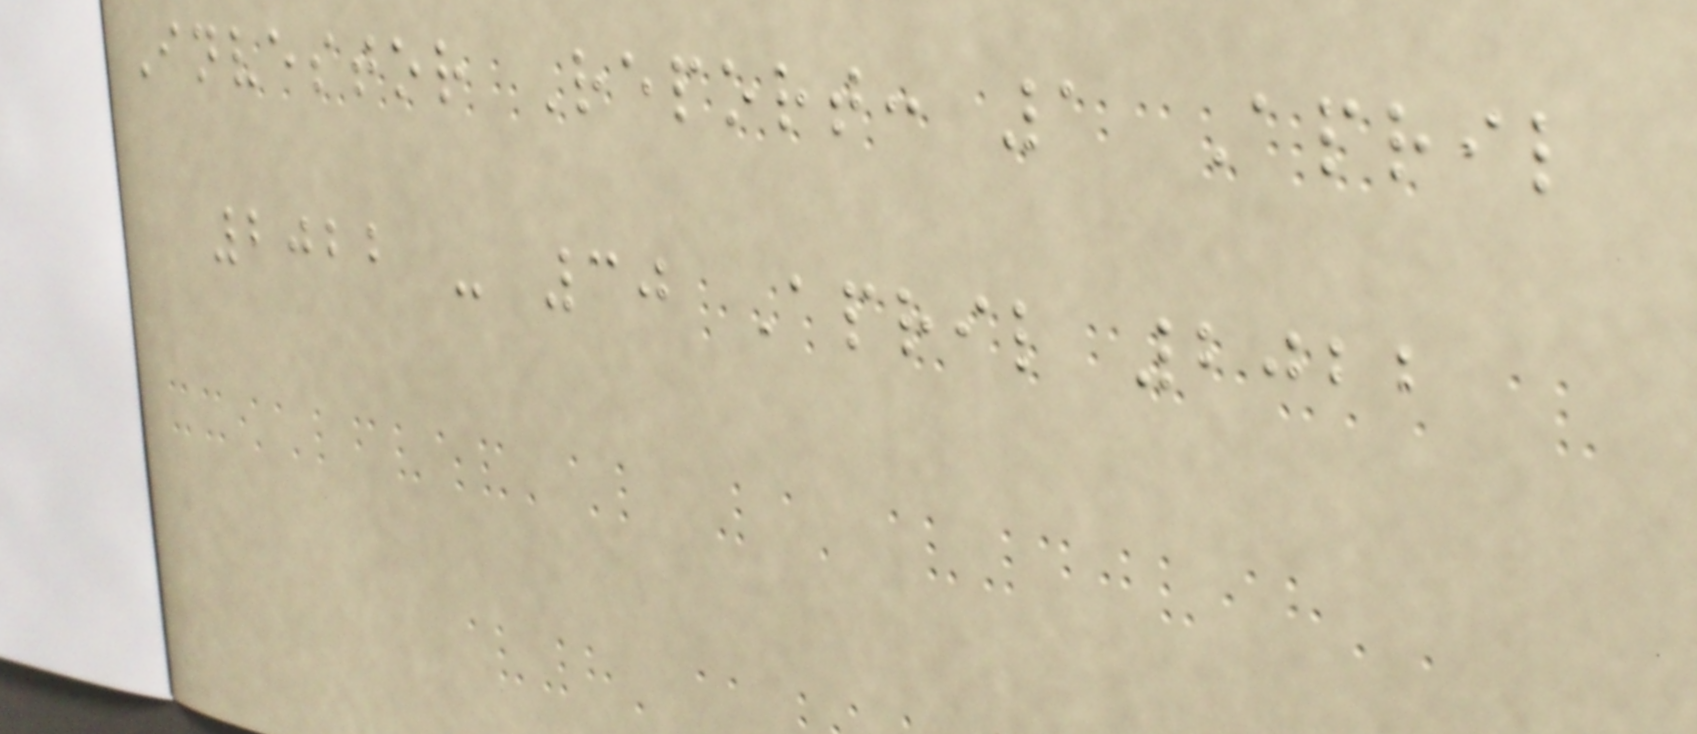Investor Report: 1 April
2022 - 30 April 2022
